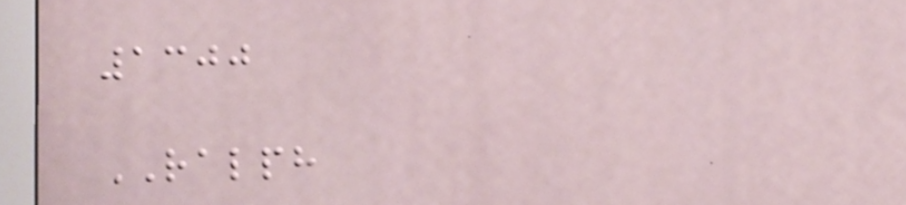1300
RALPH
